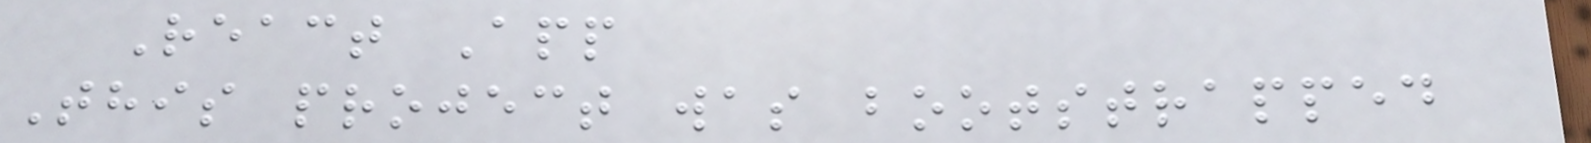React App
This project was bootstrapped
